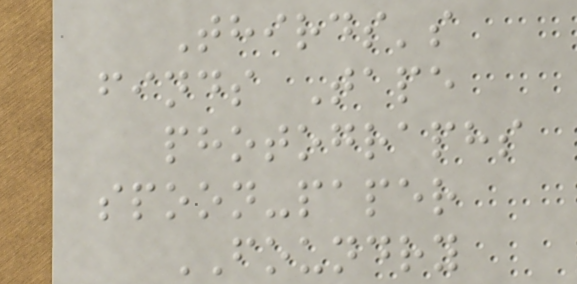Thirds's
finds Tape
photographs
spoon-paper
FOUNDRY
